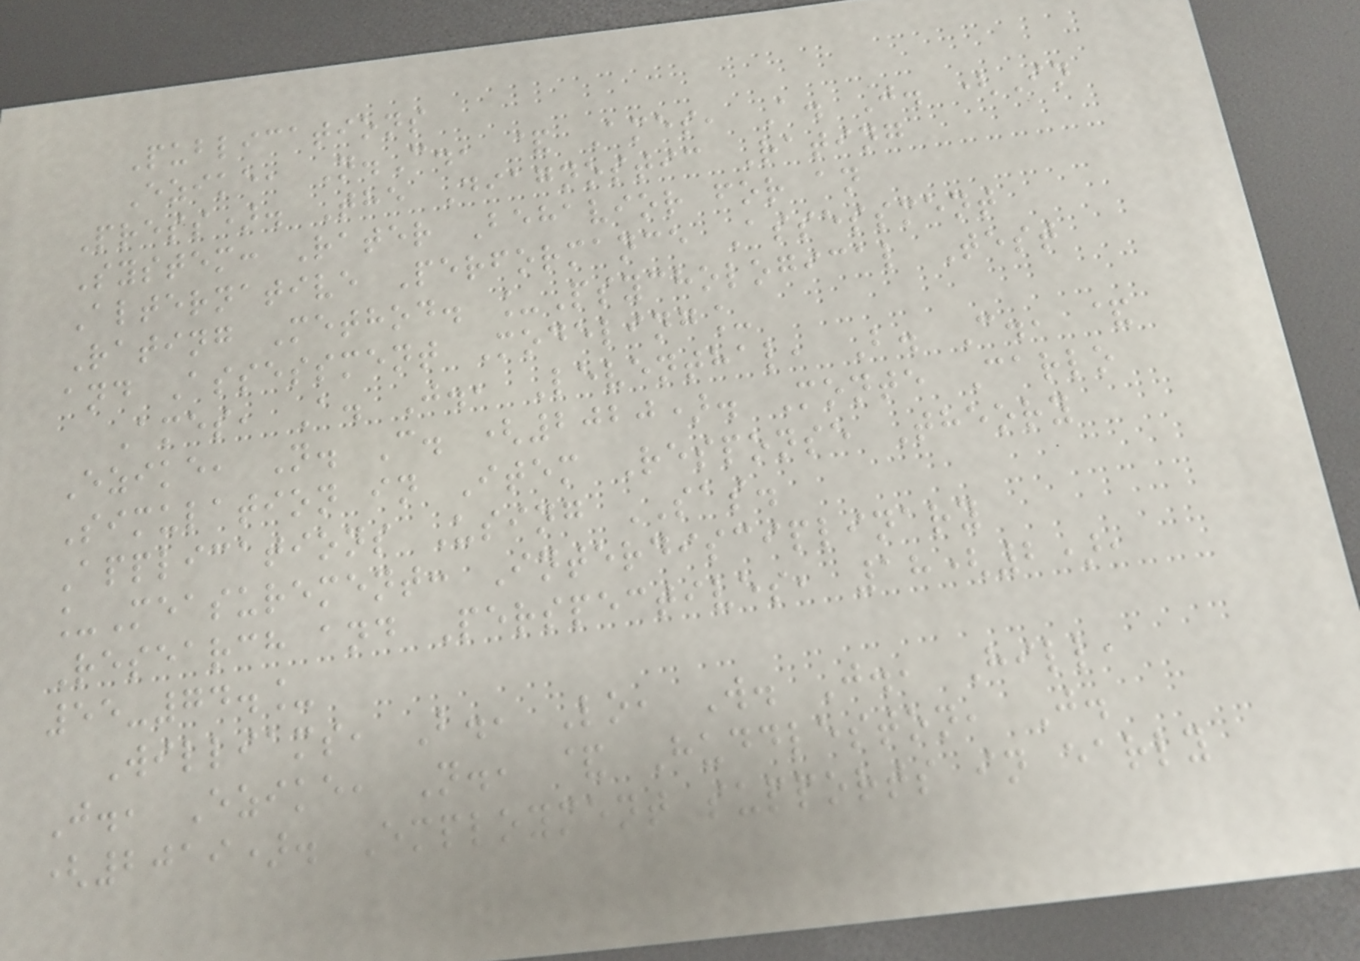Publications
Ezike, N.C., & Ames, A. J. (In
Press). The Diagnostic Rating
System: Rater Behavior for an
Alternative Performance Assessment
Rating Method. _Psychological Test
and Assessment Modeling_
Ames, A. J., Leventhal, B. C., &
Ezike, N. C. (2020). Monte Carlo
Simulation in Item Response Theory
Applications Using SAS.
_Measurement: Interdisciplinary
Research and Perspectives, 18(2),
55-74._
Williams, B., Lo, W. J., Hill,
J., Ezike, N., & Huddleston, J.
(2019). Employment supports in early
